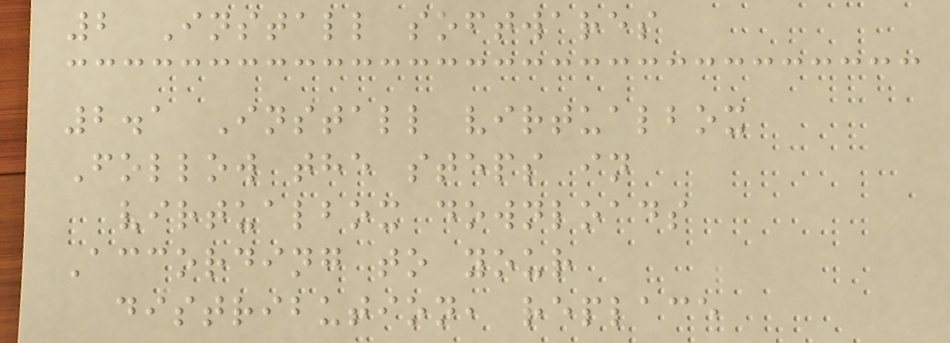2 Install softwares
2.1 Install virtualbox
Follow the steps in
virtualbox downloads
According to your
distribution, replace
